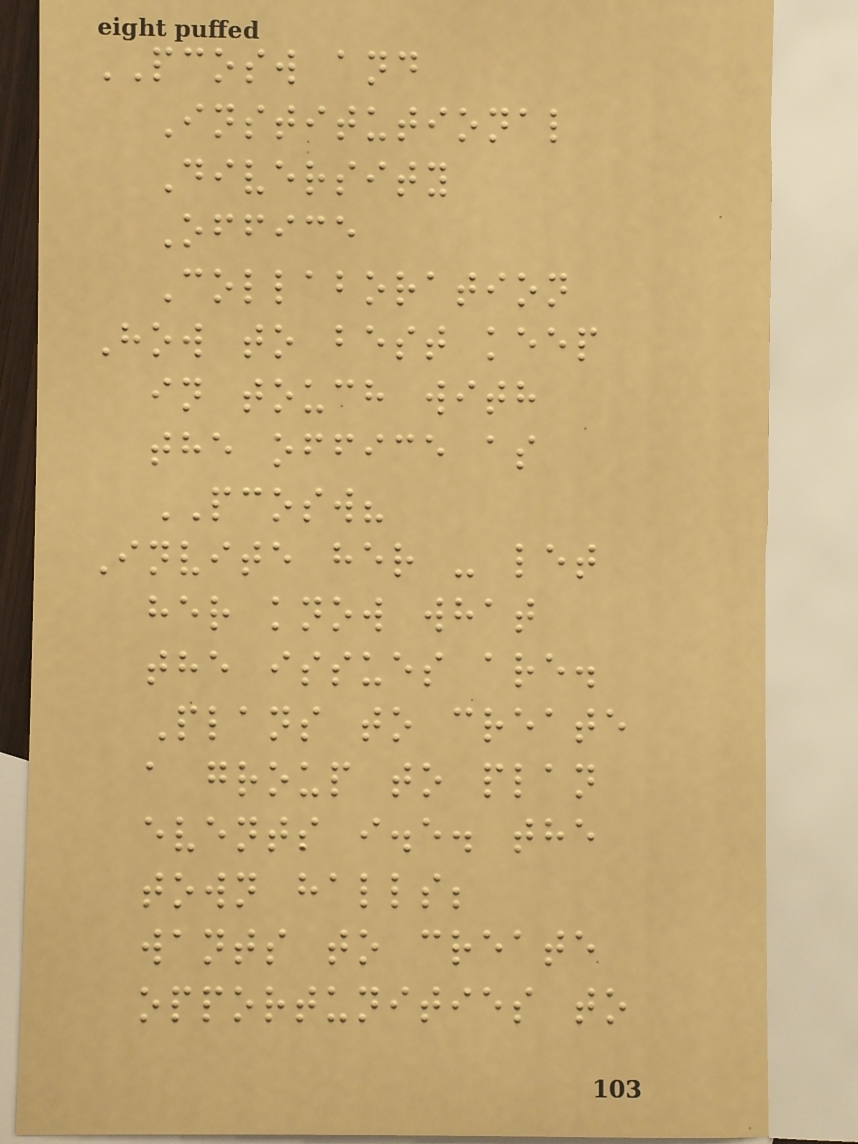PCOSW and
Institutional
Diversity
Office
Collaboration
How to best keep
in touch with
the office as
PCOSW?
Invite her - let
her know what
the issues are.
Plans to create
a group to plan
events i.e. the
town halls;
wants to create
opportunities to
